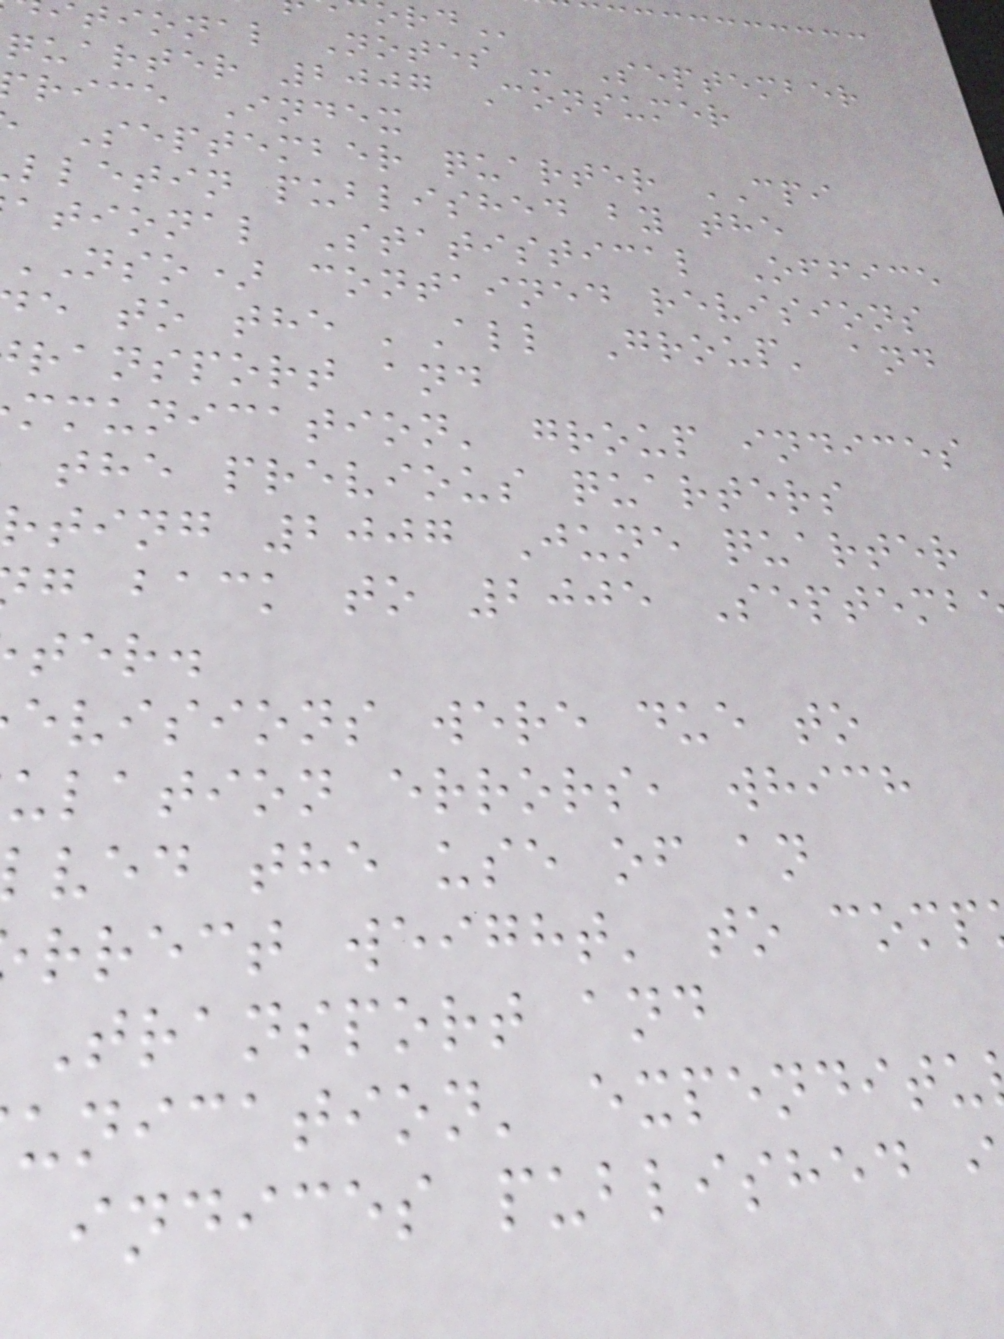tional Notes - September
quarter 2007 Consumer
rice Index
September quarter CPI
lletin published by the
ational Statistical Office
NSO) contained revisions
e to the 'All Group' and
ransport and
mmunication' group indices
the previous quarters
rting 2007 June quarter
g back to 2005 Septemb
ter.
evisions were due to
ulation errors, which
ved the use of an
rrect weight' to comp
Transport and
unication' expenditu
indices published i
